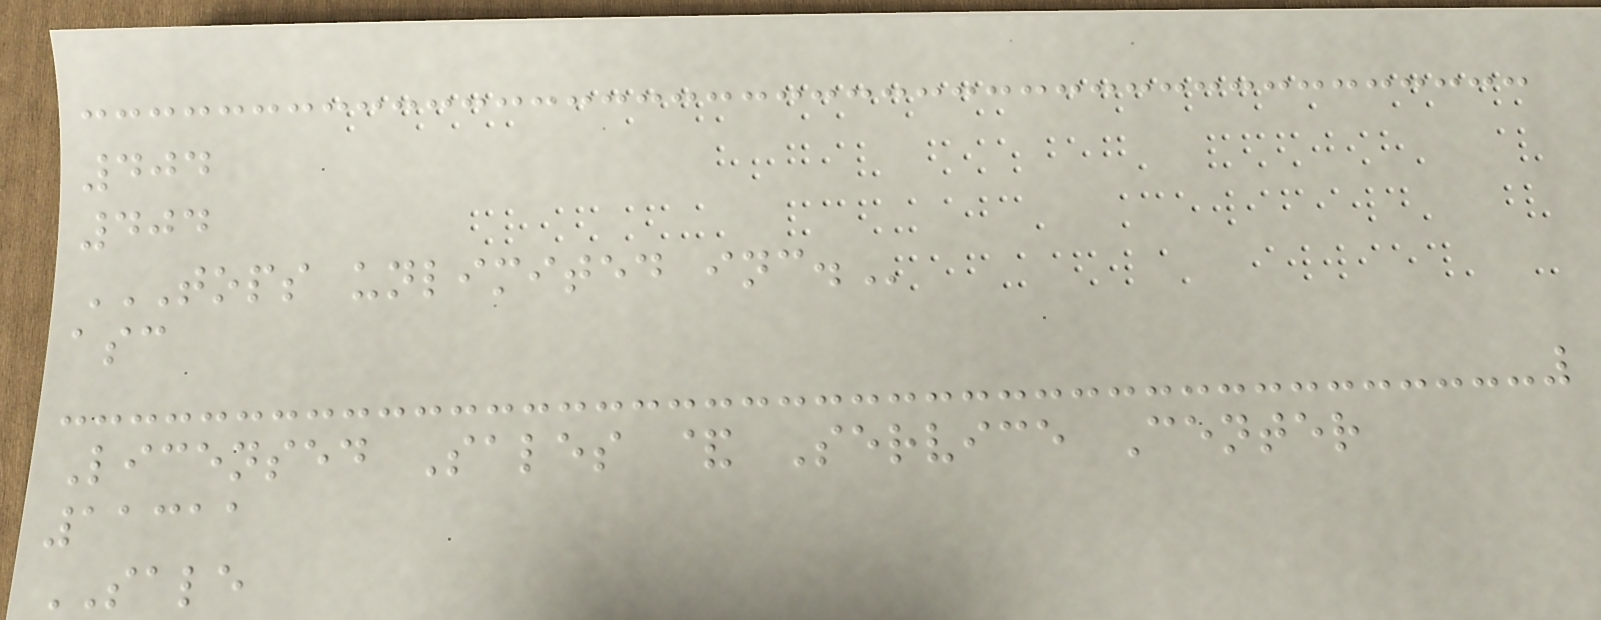404
404
TOPS UNLIMITED INC.
asc
Licensed Sales & Service Center
11311
SALE
